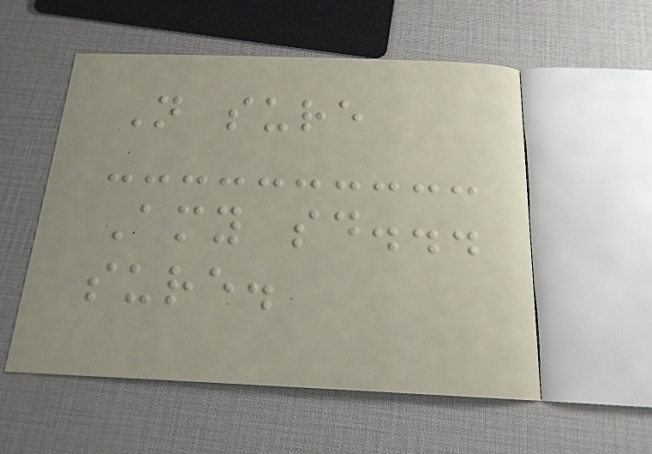Not sure
Amy said...
sure.
